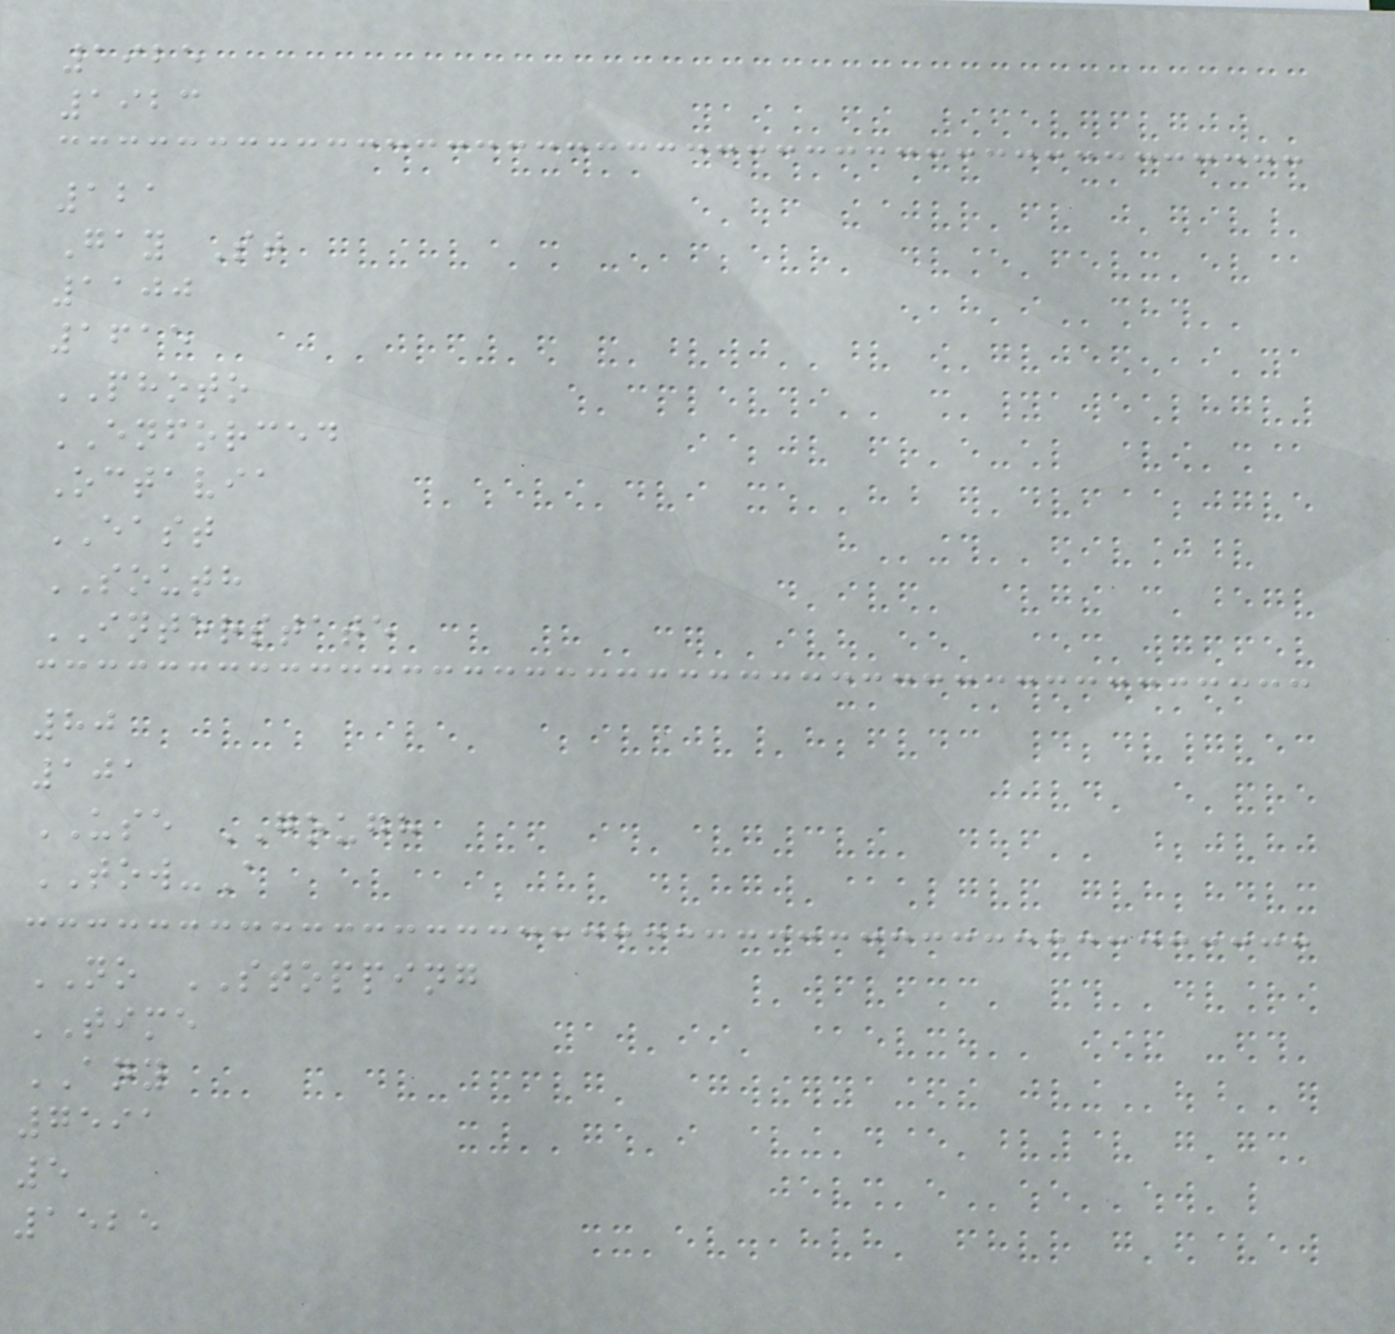1925
1923
121
Gay St
1100
1615
PHOTO
ENFORCED
Octavia
EAST
SOUTH
INTERSTATE
80
101
USE GOUGH
TOW-A
NO STOPPING
TIME
ANY
7591
5
1525
